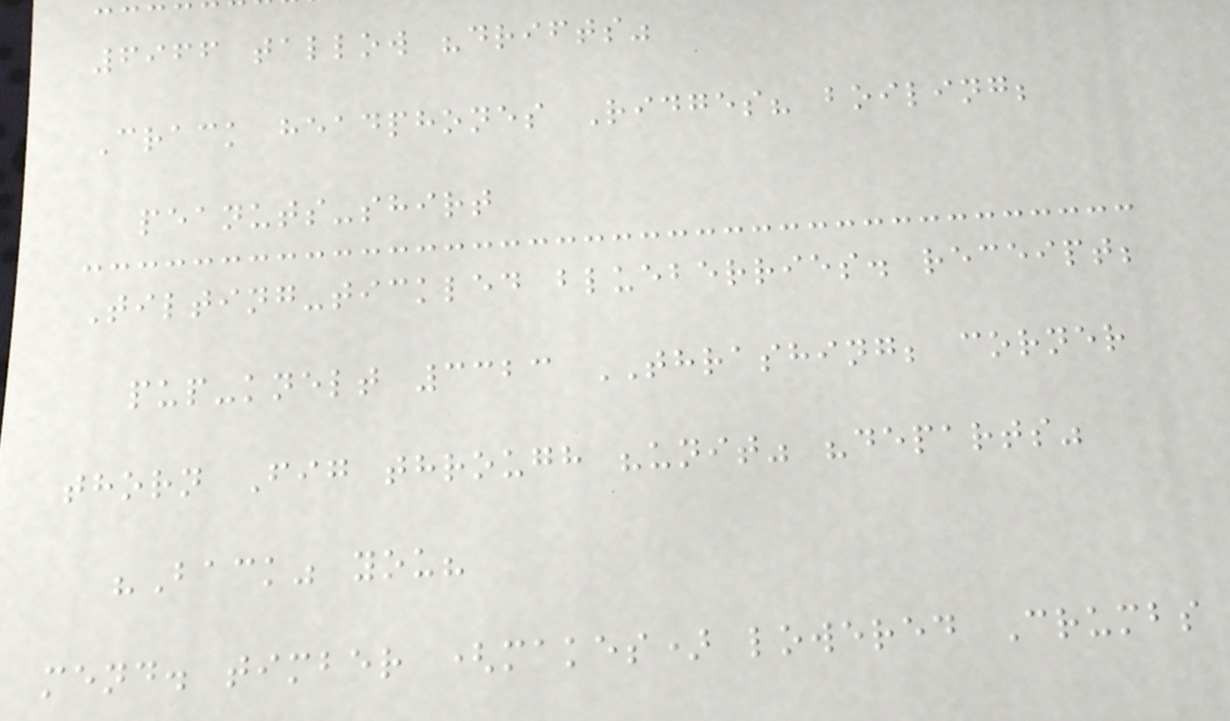6966 tallow "drifts"
Crack headphones Ridges? boiling;
peanuts-shirt
Tilting-tickled blueberries. receipt;
pup-knelt 3323 THRASHING; corner
thorn Fig through "unit" "departs"
"Back" you?
mend. timber (makes) lowered Crumbs
